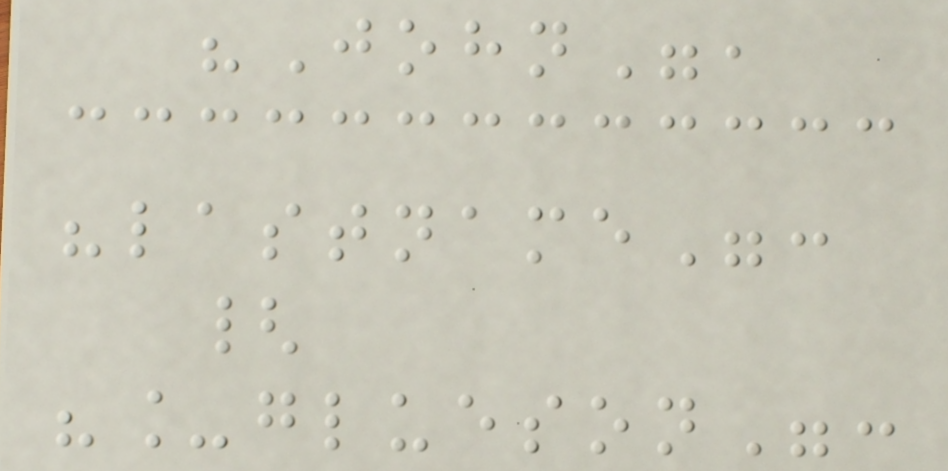"John",
"lastname":
{
"_glueson":
